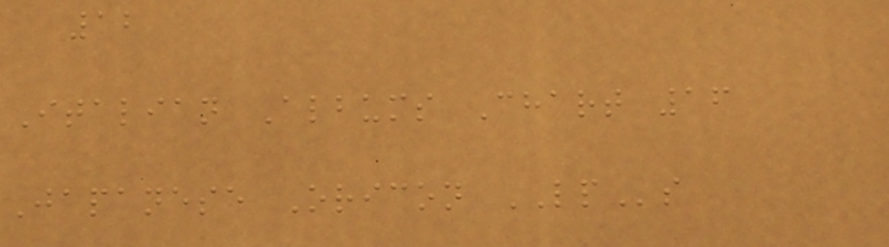12
Italian Albums Chart 16
Japanese Oricon LPs
